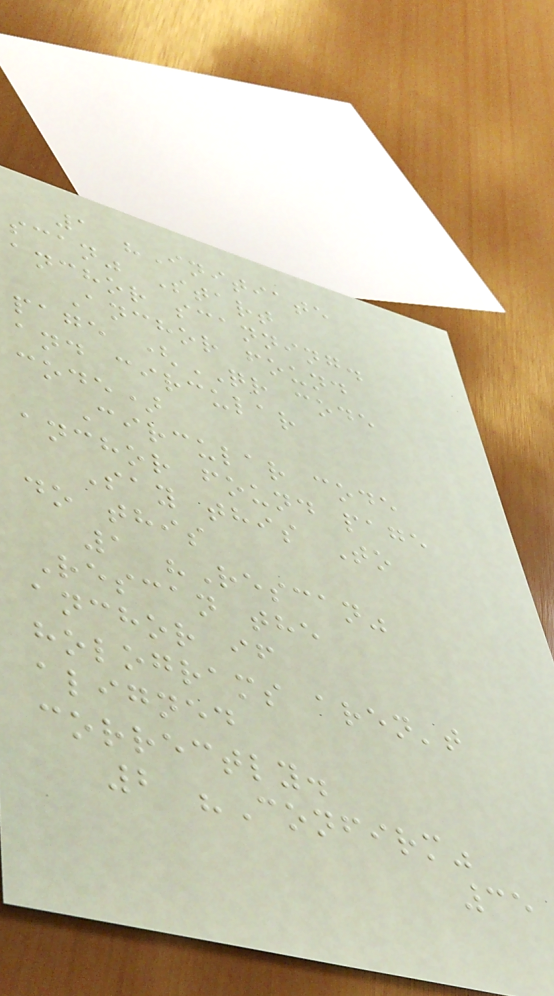1 "Initiate
scan" Start
anchor scanning.
Anchor found
page (QR code
and circular
code)
Circular code
anchor found page
Say this To
do this
1 "Rescan"
Rescan the
anchor if
holograms aren't
aligned
correctly.
2 "Confirm"
35
